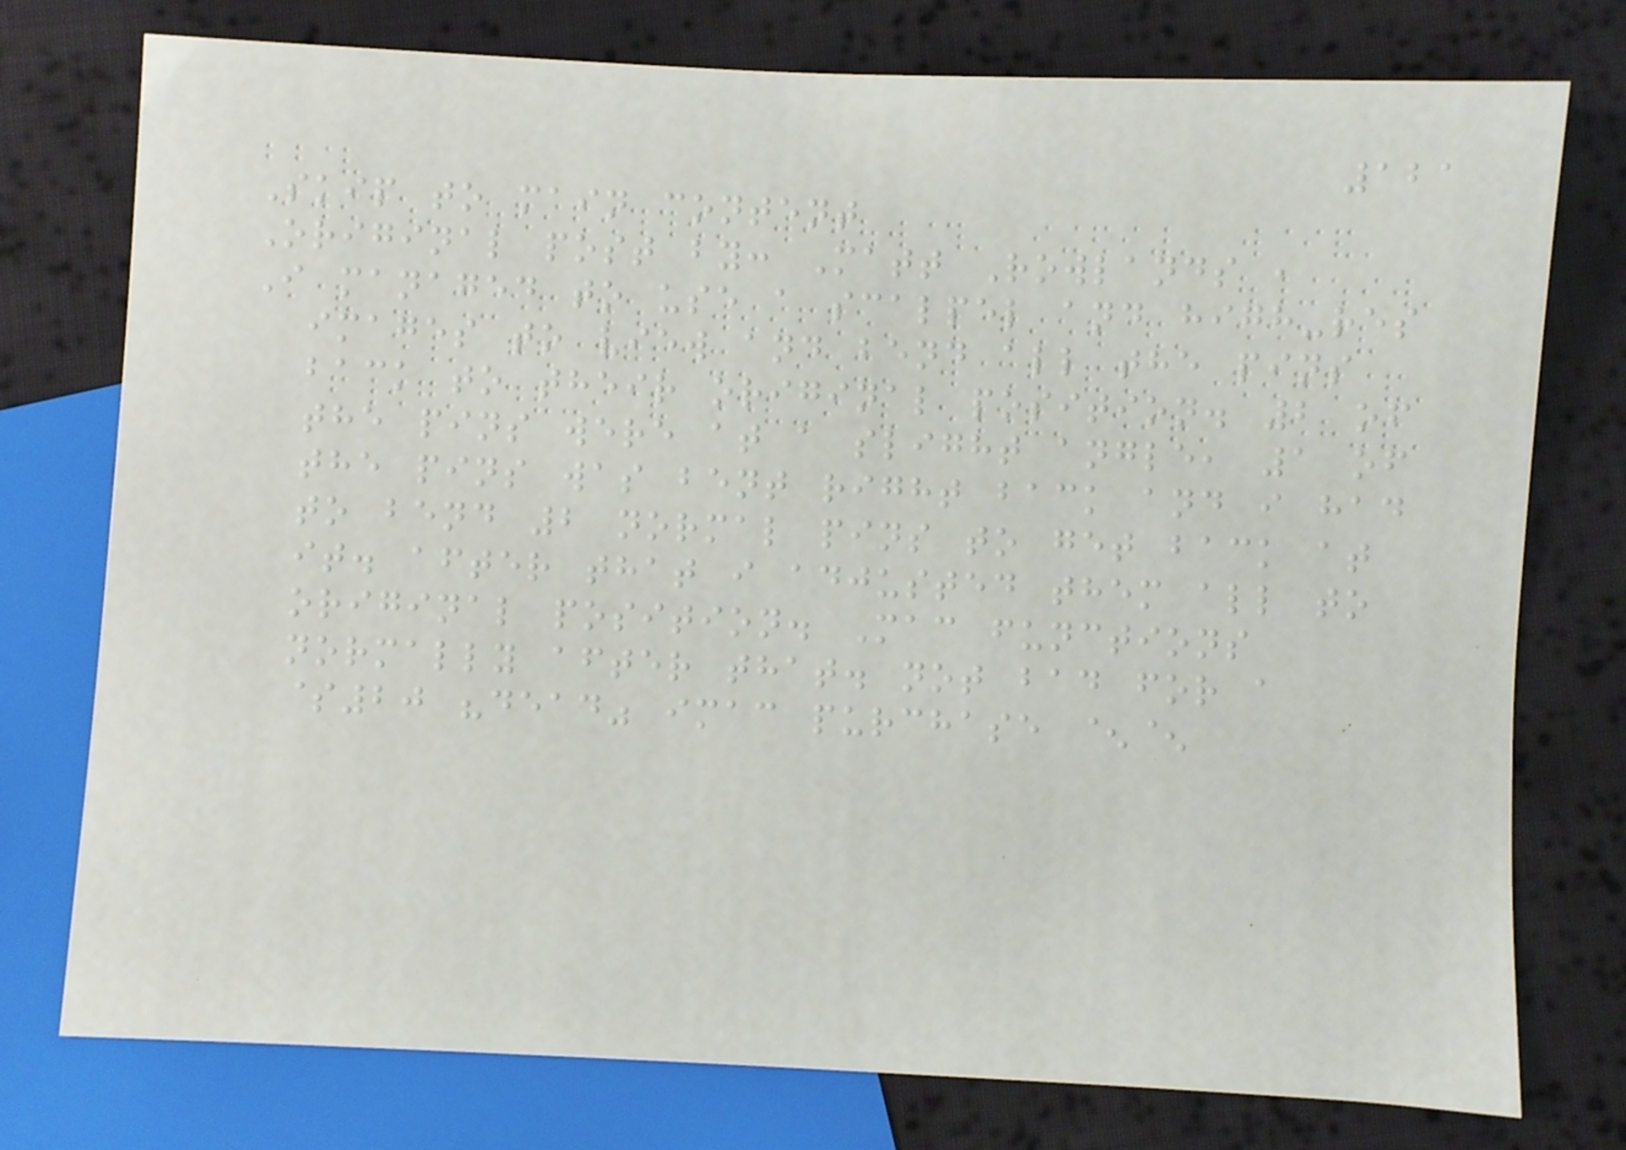121
Skip to main content
Original post by: Matt Rowlands ,
I managed to use a scalpel and high-res
images to view and bend all the pins
back to their original position. 2 of
the pins were at a slight angle, 1 of
the pins was bent right back and i had
to bend 2 normal pins to get back at
it. after that i adjusted them all to
original position. Mac functions
normally after that. not bad for a
$20 "dead" imac purchase ^^
